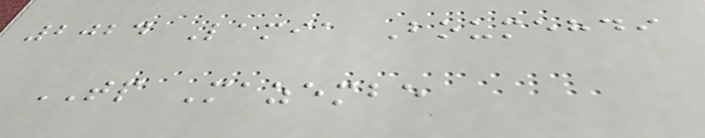2024 Lamia Boumehdi
TP Mazembe
